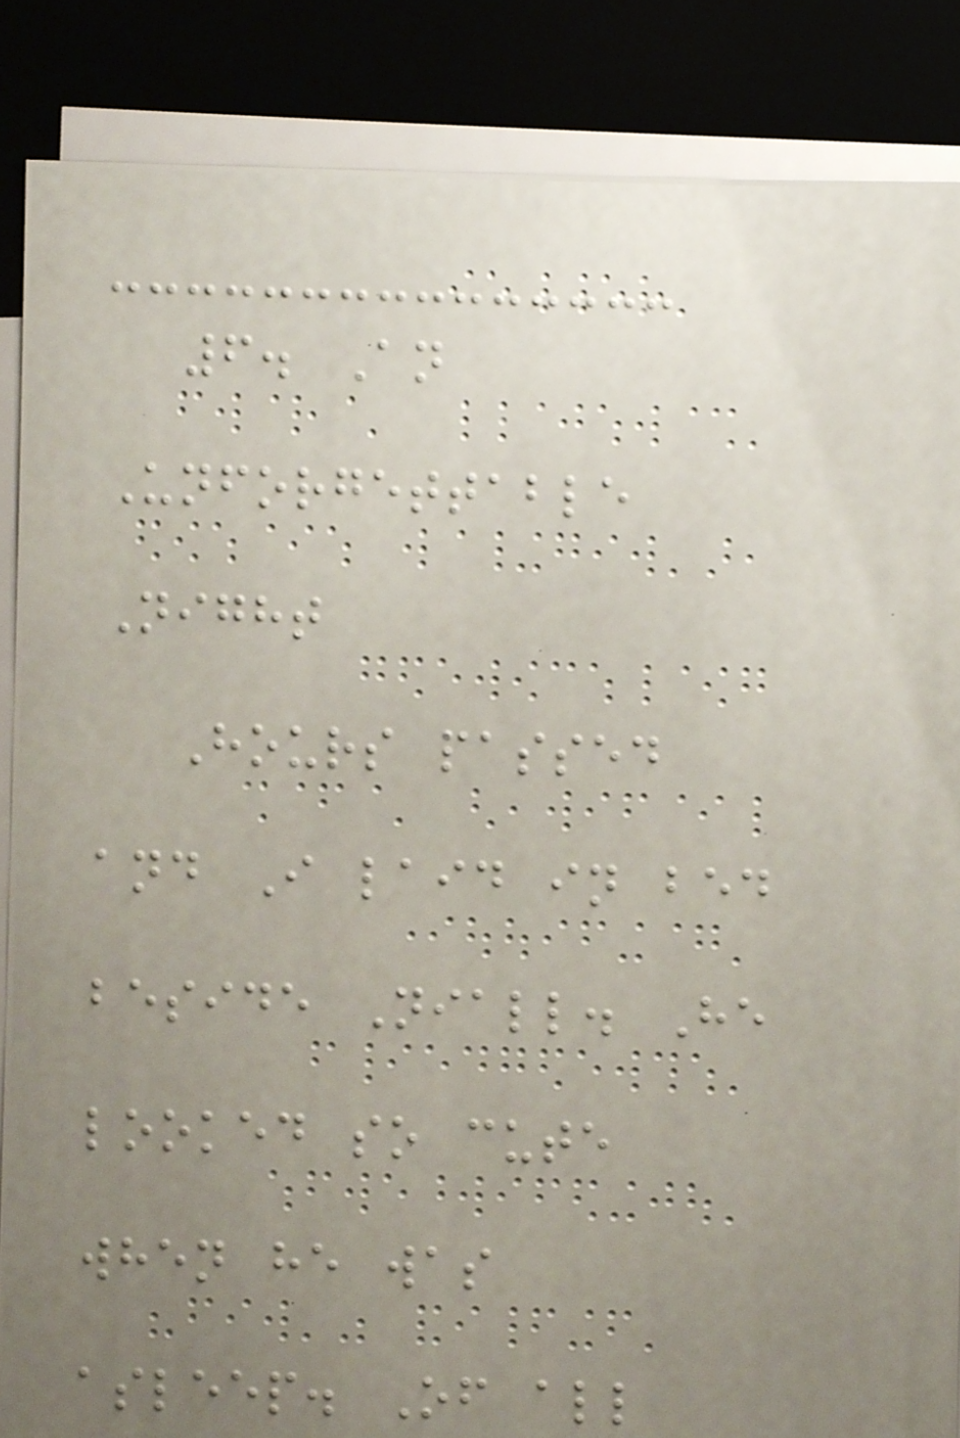6. An
Unforgettable
Night
Hours passed
and I laid in bed
beside Niall. He
looked so cute
when he was
asleep. Of all
